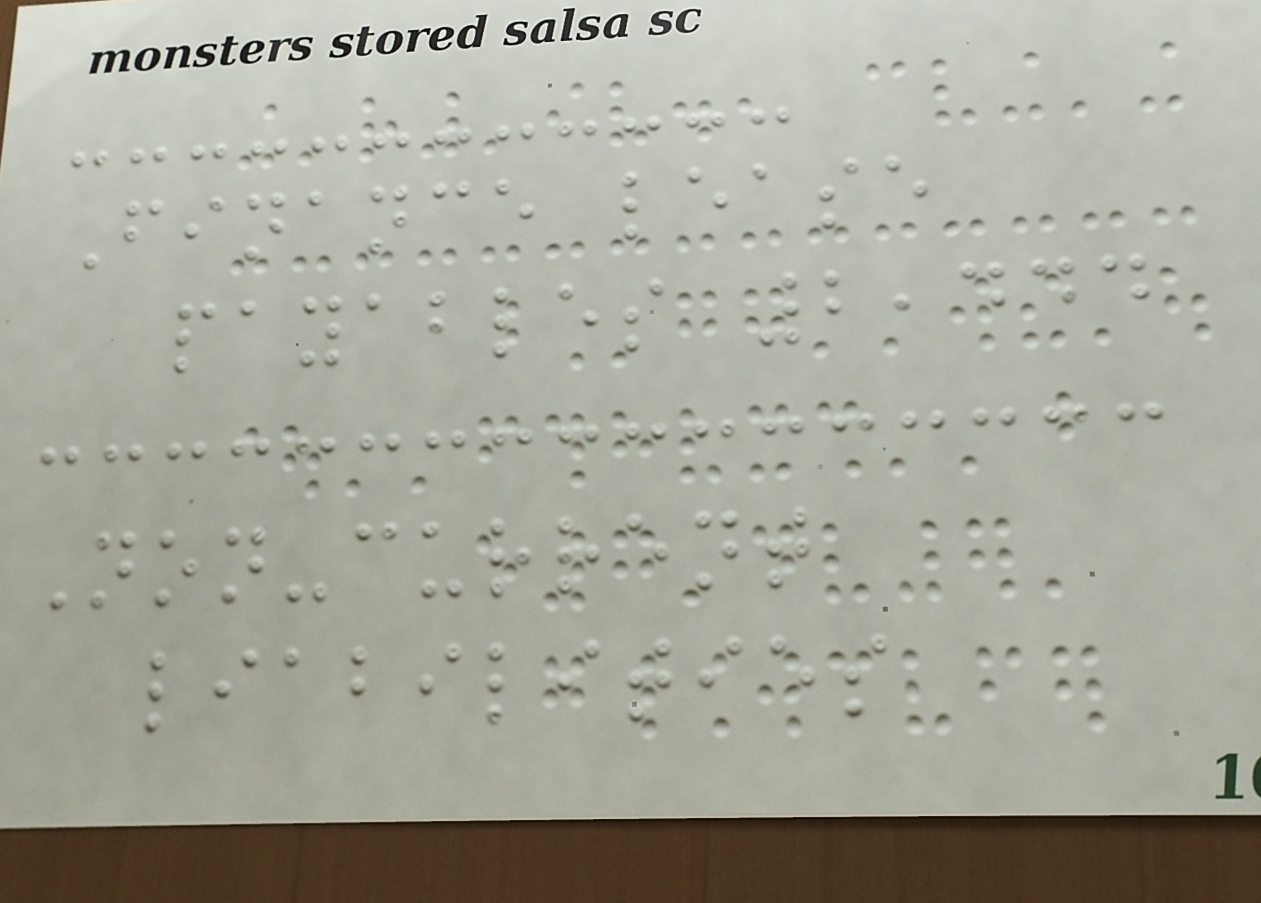Finance lease
payables 2,444
Non-current
liabilities
